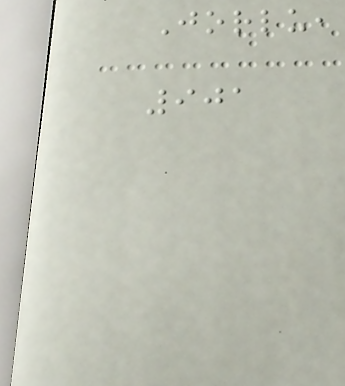Jorlu,
901
